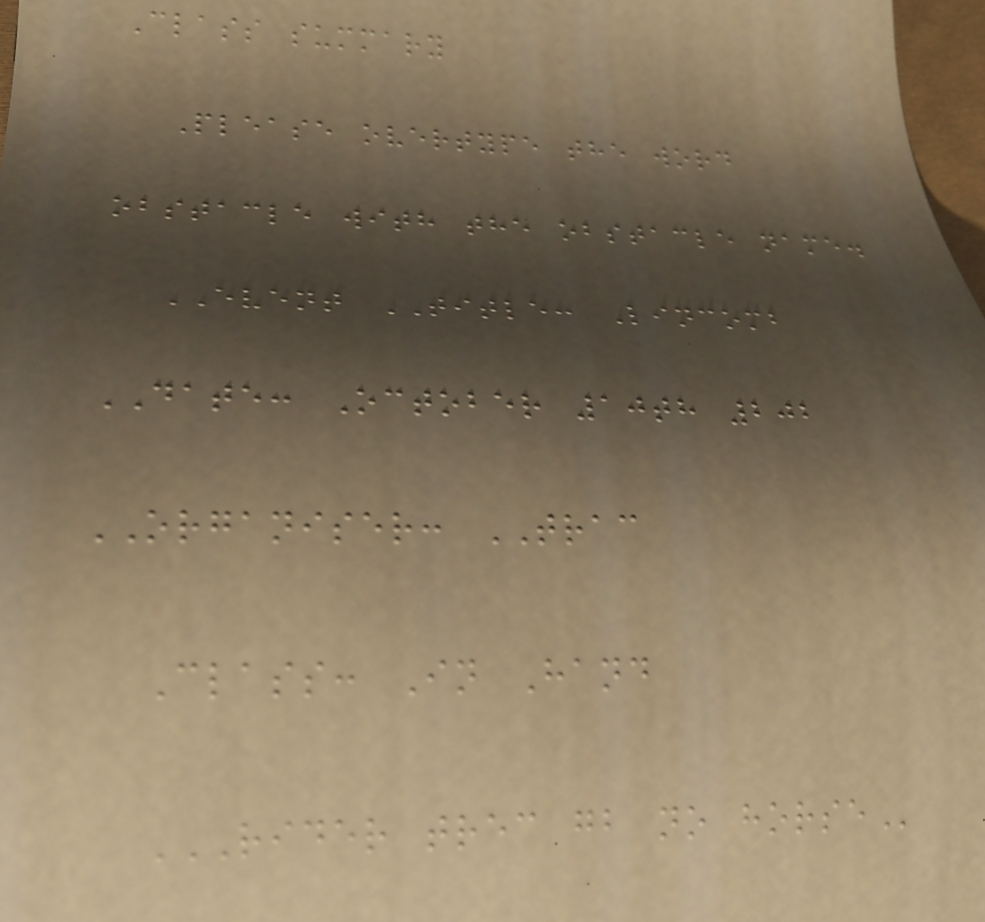Class summary
Please overtype the word
obstacle with the obstacle name.
EVENT TITLE: Lincomb
DATE: October 10th 202
ORGANISER: TRAC
Class: In Hand
RIDER TREC GB NO HORSE
